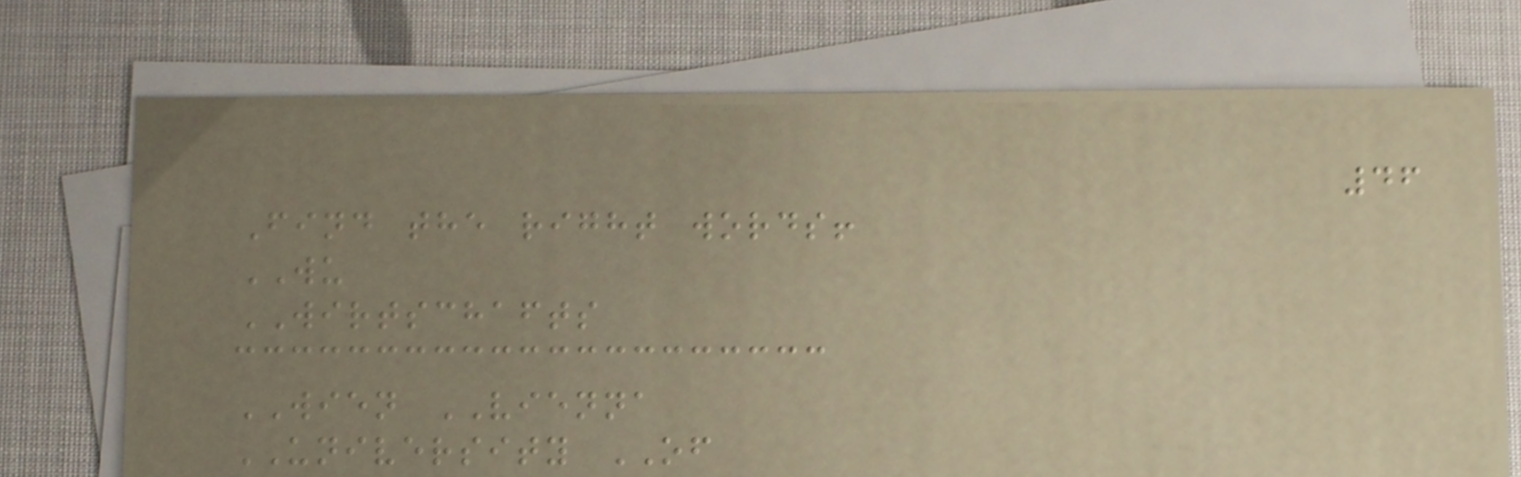46
Find the right words!
WU
WIRTSCHAFTS
WIEN VIENNA
UNIVERSITY OF
